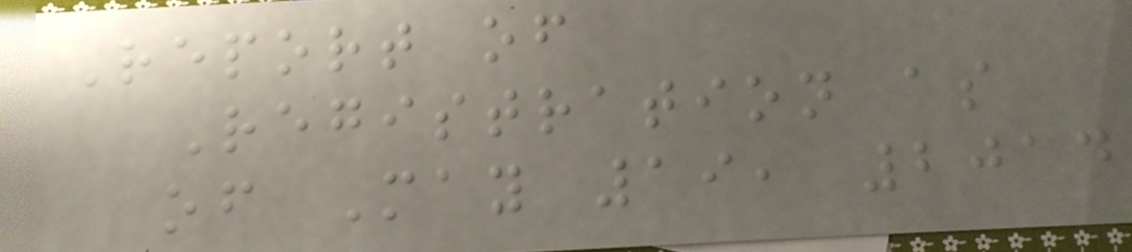Report of
Registration as
of May 19, 2014
